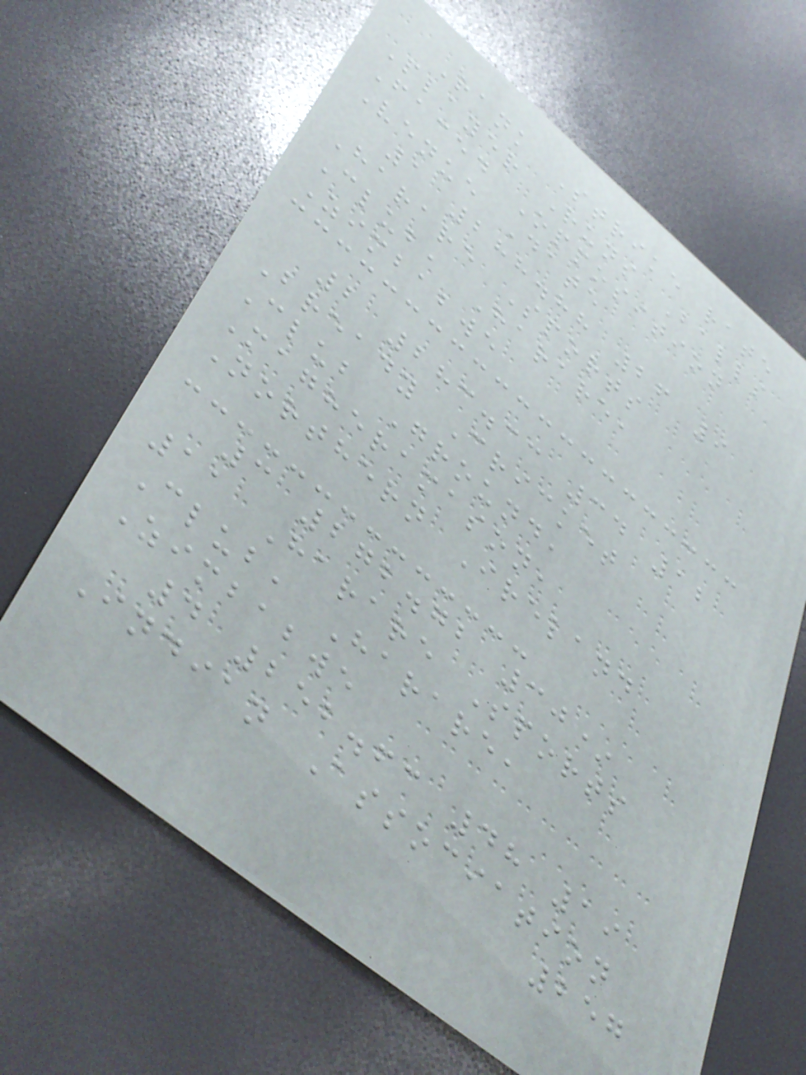Rank Strike rate
Player Runs Balls
Faced Opposition
Venue Date
1 288.88 26 9
Harare Sports
Club, Harare,
Zimbabwe
2 283.33 34 12
Bready Cricket
Club Ground,
Magheramason,
Northern Ireland
3 272.72 30*
11 Harare Sports
Club, Harare,
Zimbabwe
4 252.63 48 19
Indian Association
257
